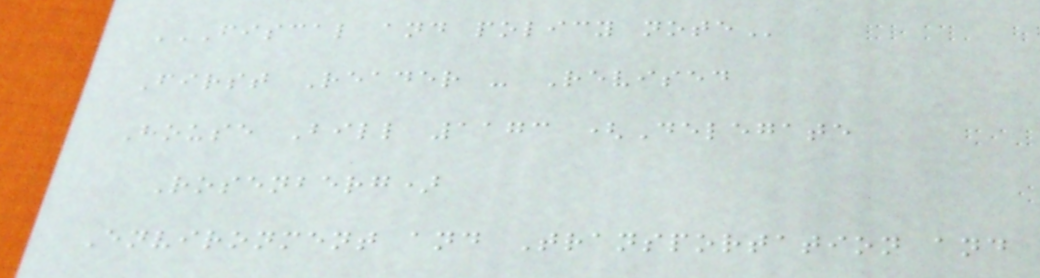FISCAL AND POLICY NOTE
First Reader - Revised
House Bill 1173 (Delegate
Rosenberg)
Environment and Transportation and
